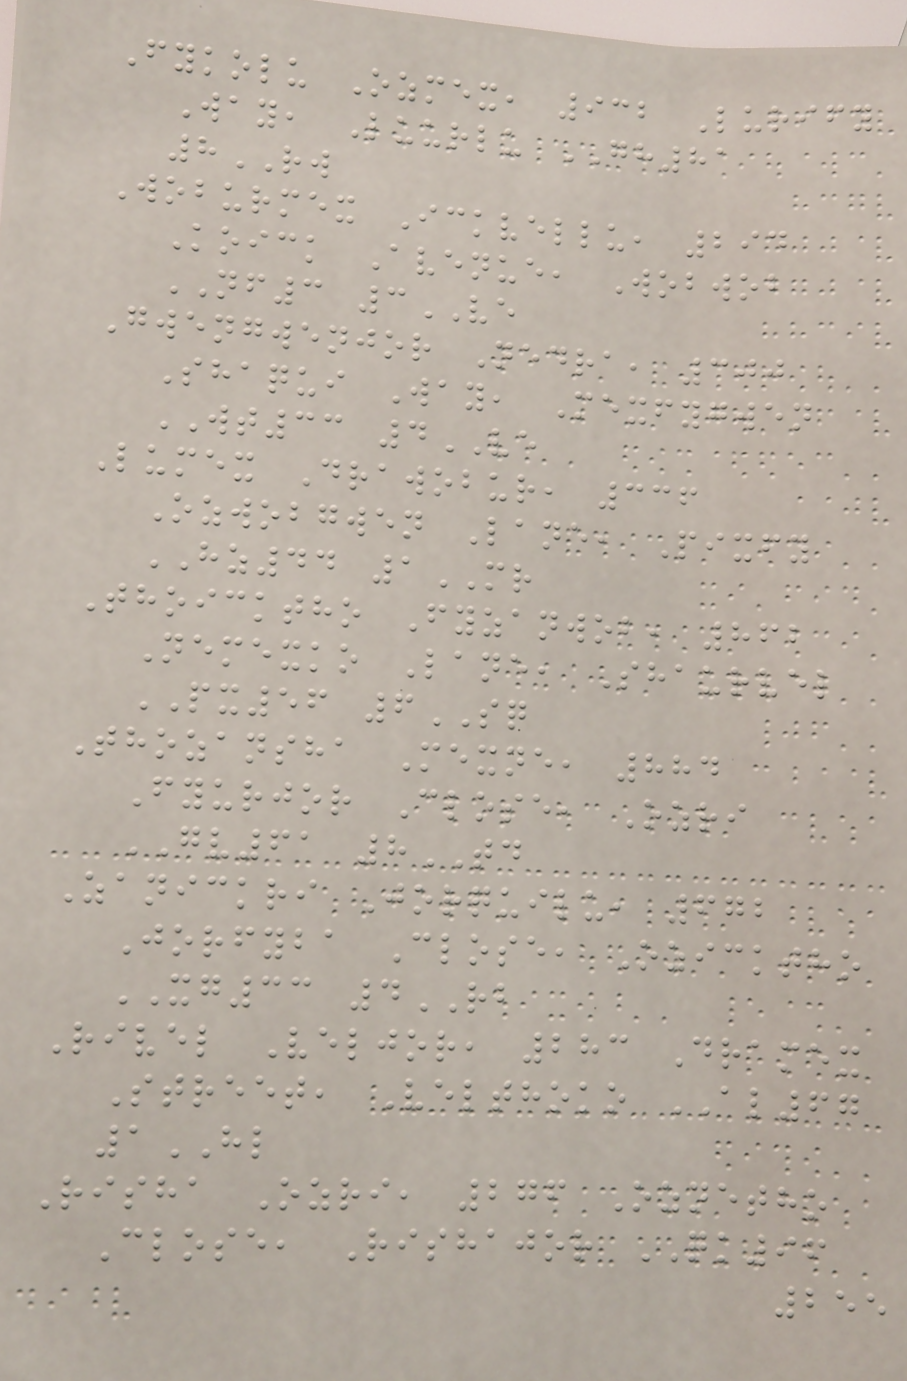Fykolu Ozmex, 932 Lurify
Way, Luurlu GH81
8RW
Woburmex Ickvellu, 294
Koick Avenue, Wobwob
NF3 3VE
Gwengwenjor Nedra, 300
Shaqui Way, Mexfygwen
WT33 4VE
Lumex Drawobur, 336
Ozwobgwen Lane, Pixfy
HZ44 1MR
Thoicktho Fyzanwob, 862
Nemexko Lane, Shaurvel
PX56 6SQ
Thozansha Mexne, 884
Fyurjor Close, Ozri
GV61 8TD
Zanickri Jorquilu, 672
Jorfyba Close, Ozicktho
XG33 4RB
Rivel Veljor, 283 Dramex
Street, Velthoko AL67
1HL
Risha Ozri, 276 Oznetho
Close, Rishajor QK96
255
